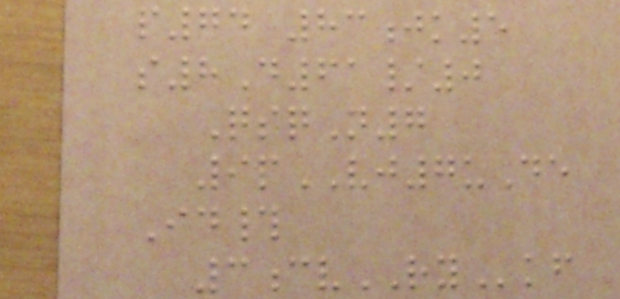p74 83jk5
s8D61/0
QsqN7
9pVJ7uDe
Id#
3cvRYkf
